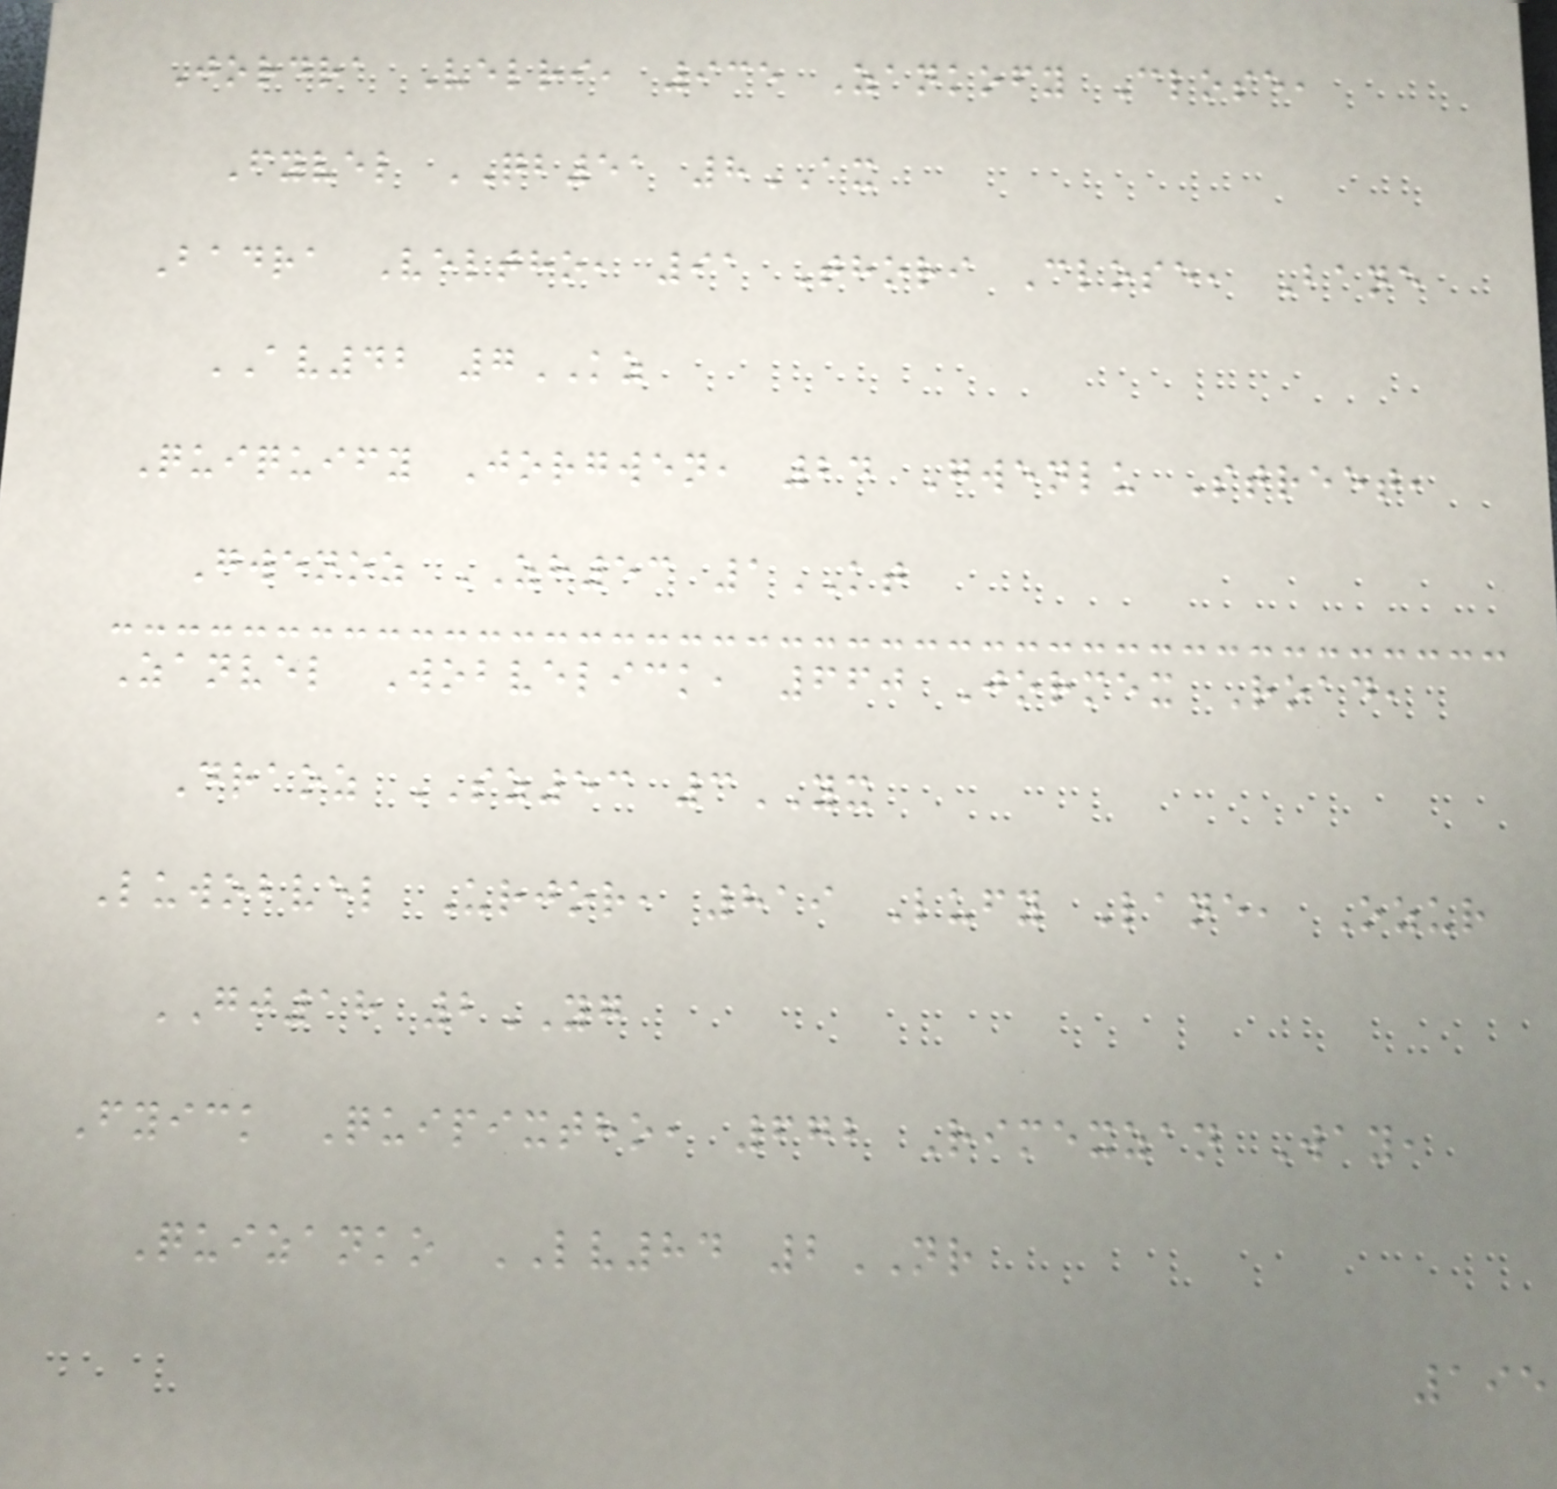Jordra Velri, 935 Zankofy Close,
Fyvel QB51 8AX
Badra Veltho, 91 Thori Close, Bane
AV42 7KZ
Quiquify Jorgwen, 24 Gwenlu Street,
Gwenoz ZH53 1KT
Zanvel Wobvelick, 660 Jormex Road,
Draoz SZ53 3YX
Luwobvel Urjor, 819 Lufy Lane, Ozur
GJ18 2YG
Fyick Quipixtho, 672 Rimexzan Way,
Quizanko LV84 2NR
195
